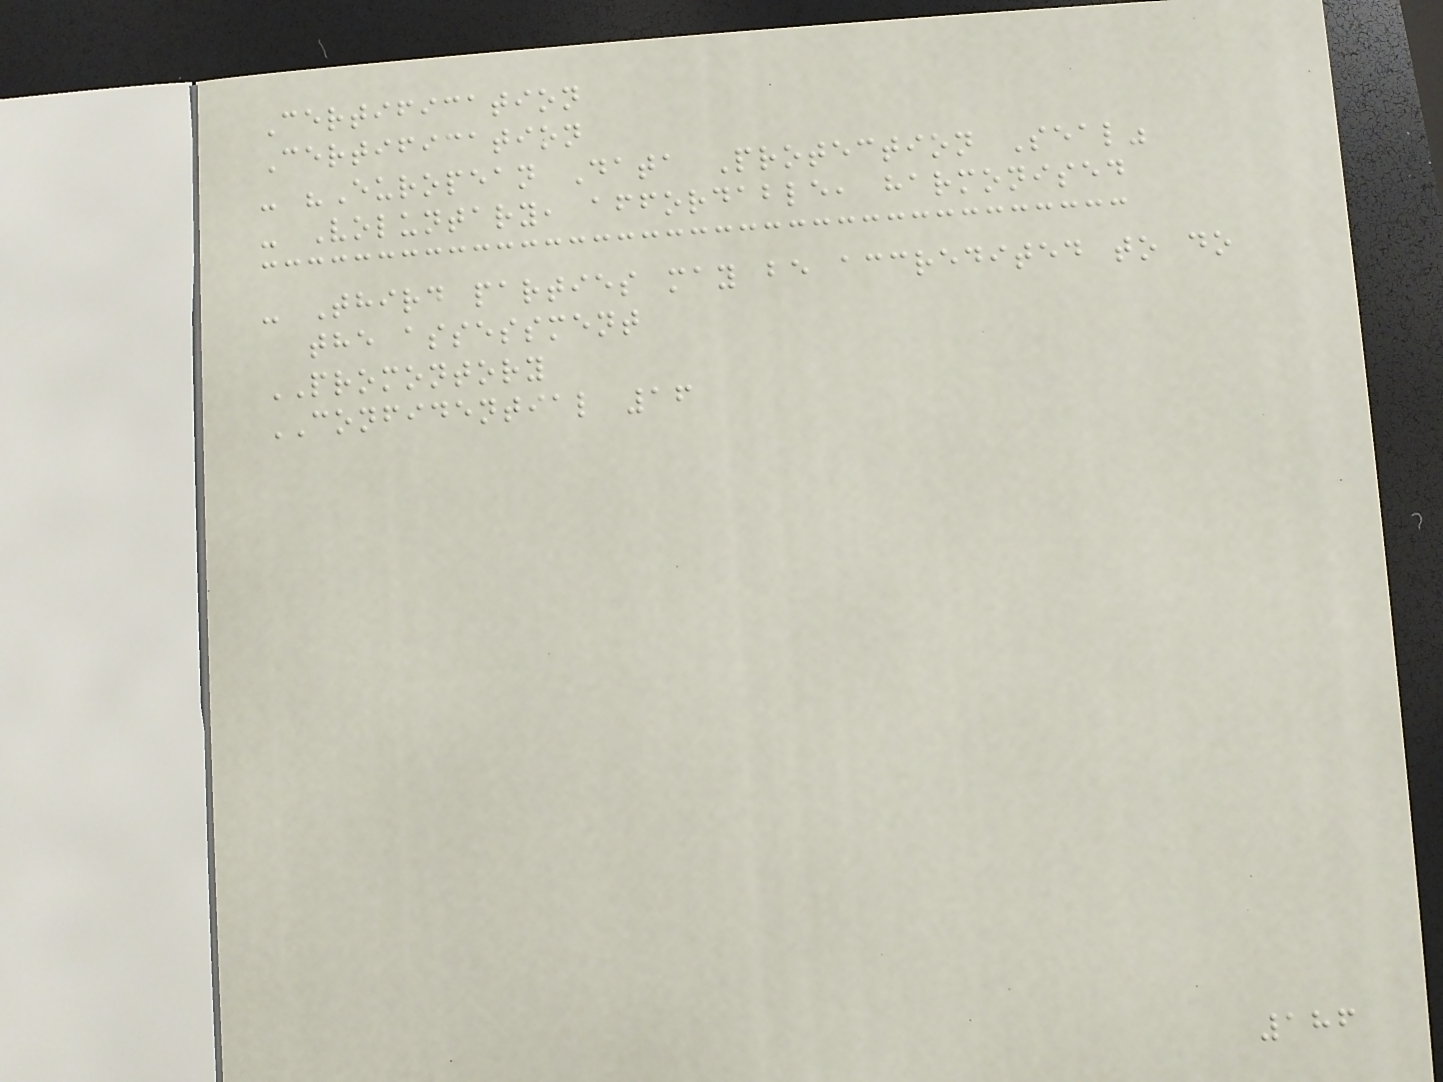Certification
Certification
- "European Data Protection Seal"
- Voluntary, affordable, harmonised
- Third parties may be accredited to do
the assessment
PROMONTORY
CONFIDENTIAL 16
186
